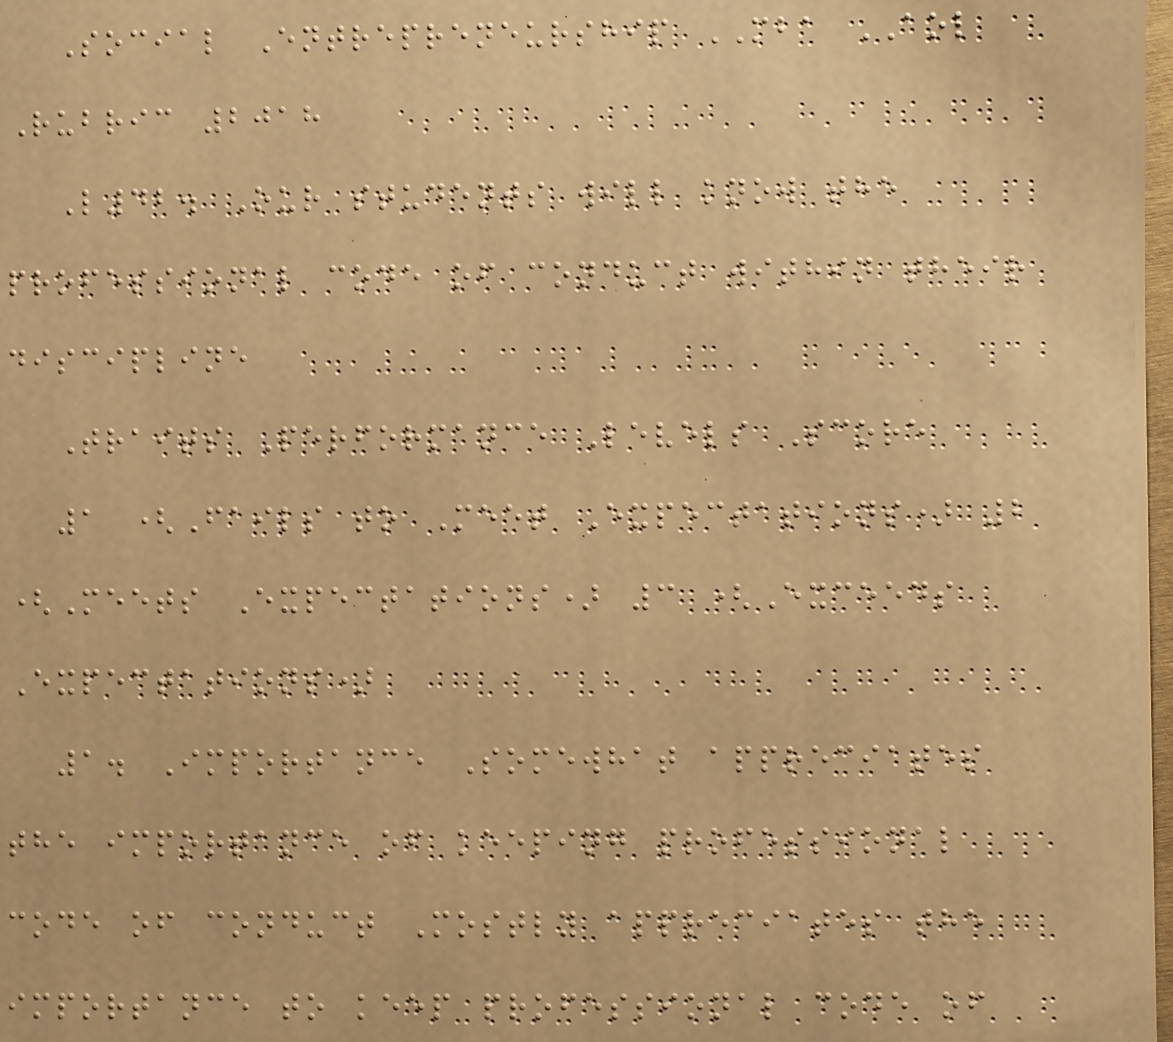Social Entrepreneurship MBA AOL
Rubric 2018
L42. Our students will know the
professional code of conduct within their
discipline
Traits Performance Levels Score
1 (Fails to Meet Expectations) 2
(Meets Expectations) 3 (Exceeds
Expectations)
1. Importance Somewhat appreciates
the importance of keeping professional
code of conduct Mostly appreciates the
importance to keep professional code of
